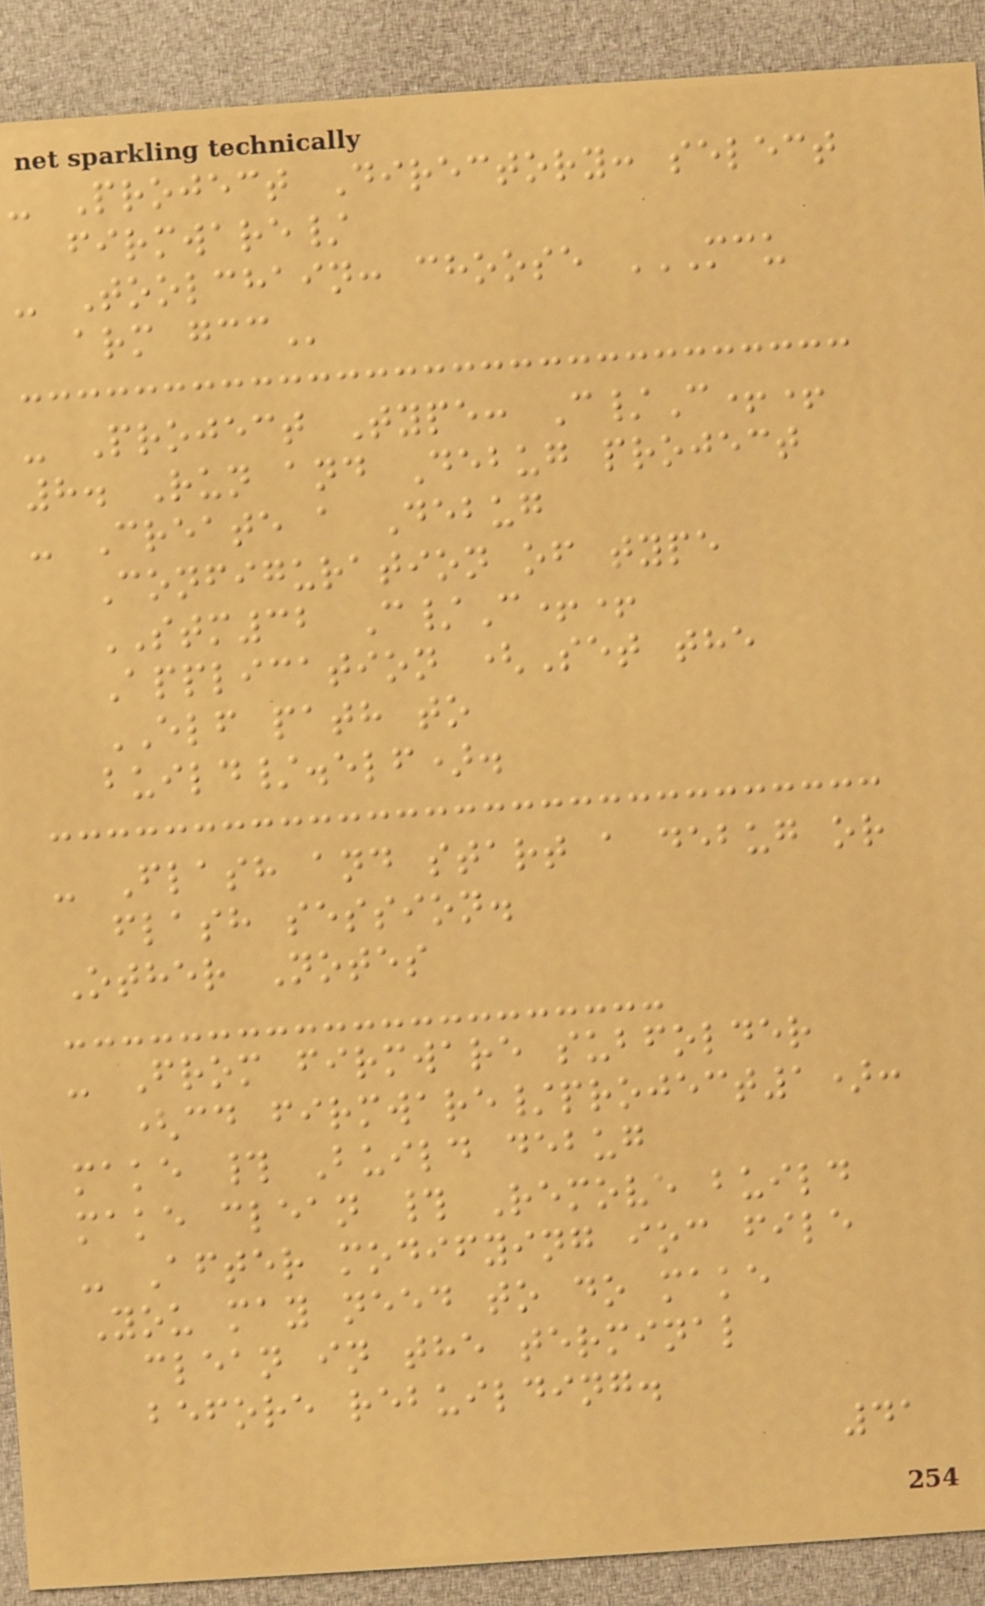- Project Directory: select
firmware/
- Toolchain: choose MCU
ARM GCC
- Project Type: C/C++
8. Run and Debug project
- Create a Debug
Configuration of type
STM32 C/C++
Application (Set the
ELF path to
build/.elf).
- Flash and start a debug or
flash session.
Other Notes
- From firmware subfolder
(cd firmware/project1):
make # Build debug
make clean # Remove build
- After modifying ioc file
You may need to do make
clean in the terminal
before rebuilding.
41
